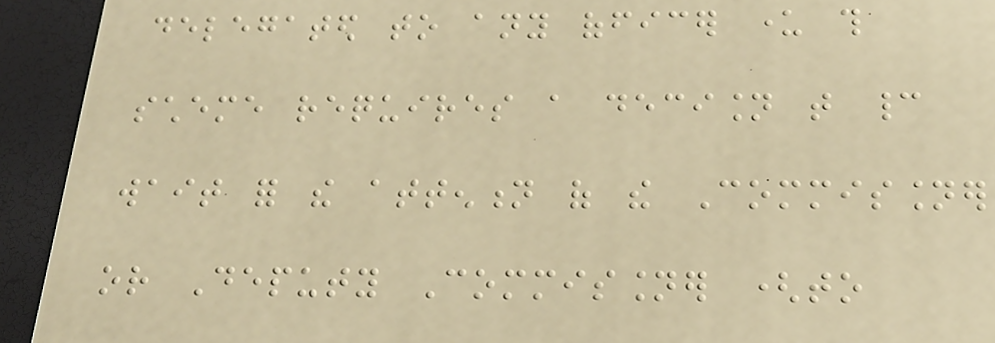delegated to any officer under this
scheme requires a decision that cannot
wait for the attention of the Commissioner
or Deputy Commissioner (to
